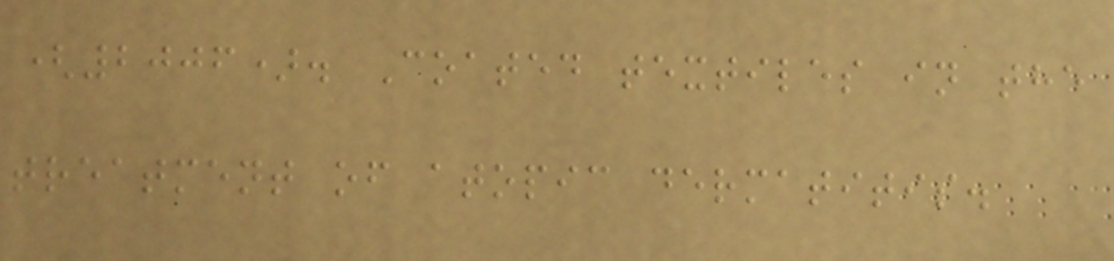(2006). Coated textiles in the
treatment of atopic dermatitis.
